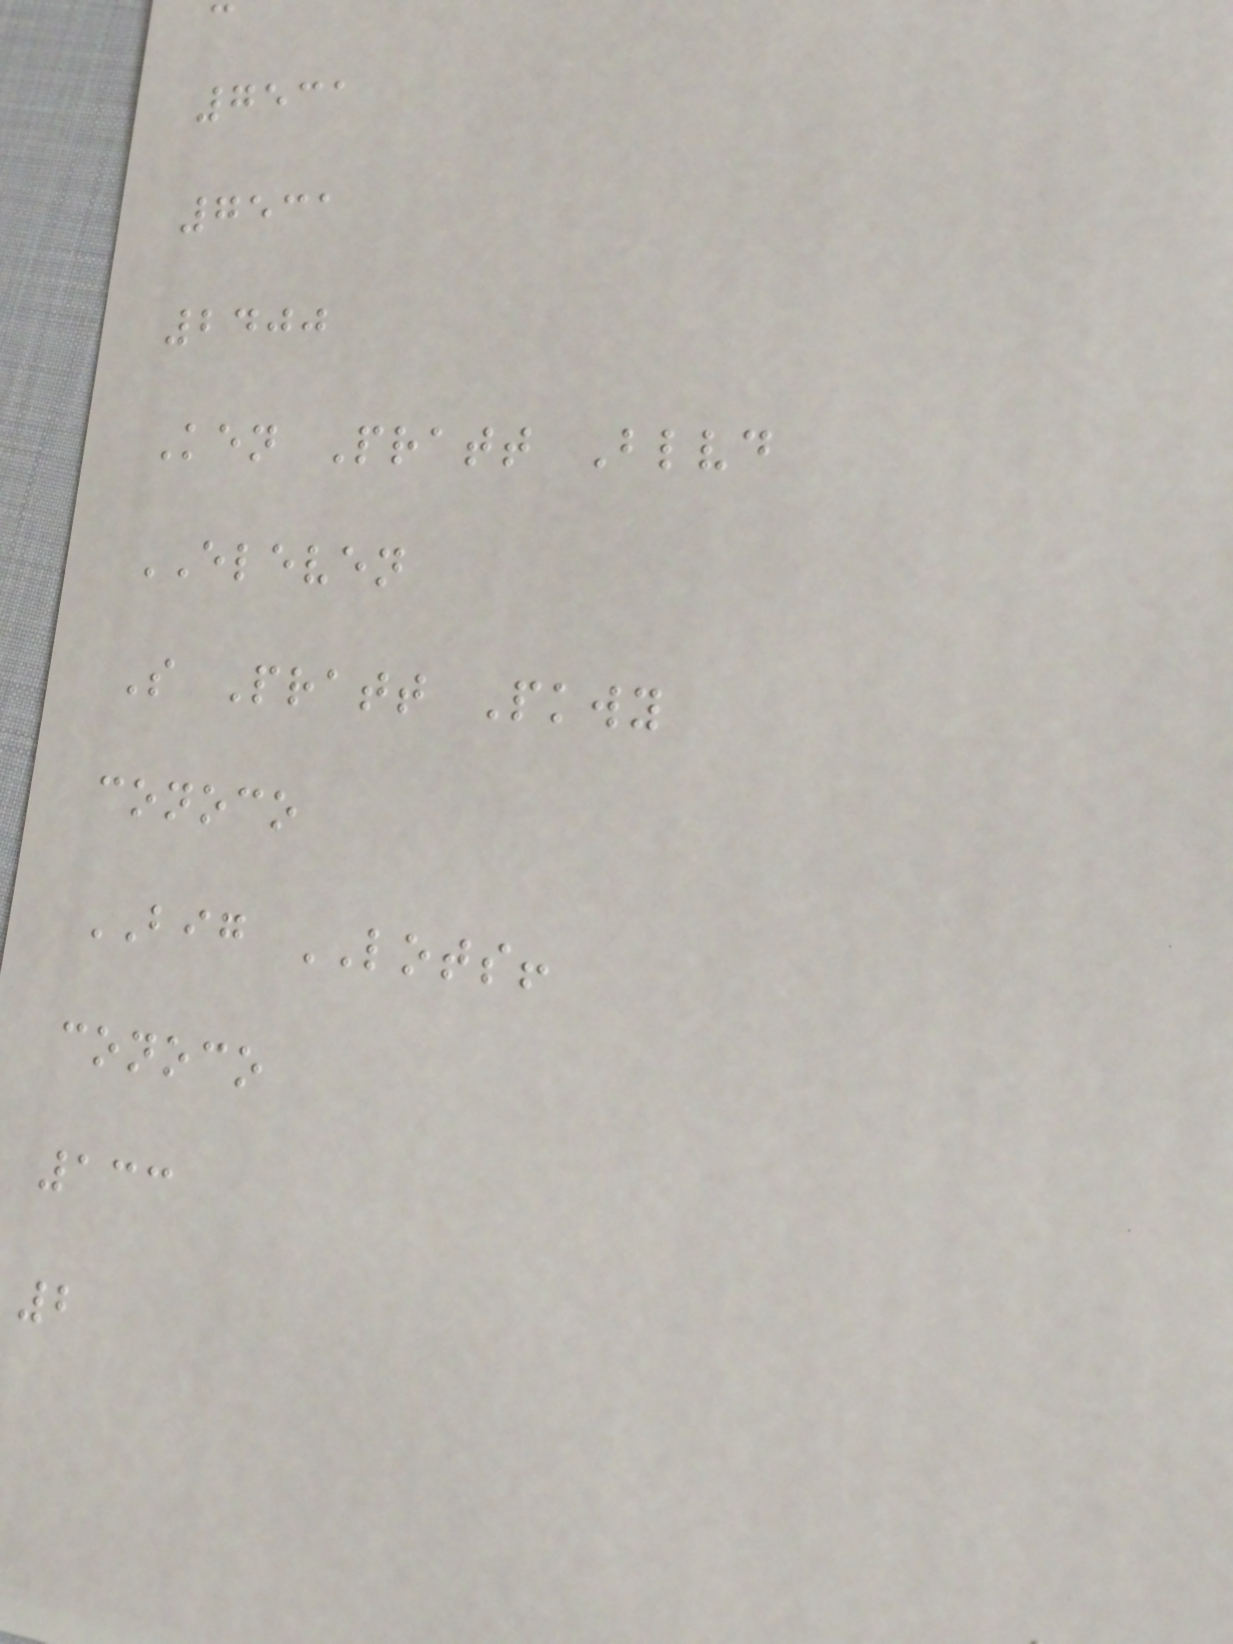7531
7531
2400
Ken Pratt Blvd
ELEVEN
S Pratt Pkwy
conoco
BIG LOTS!
conoco
133
2
